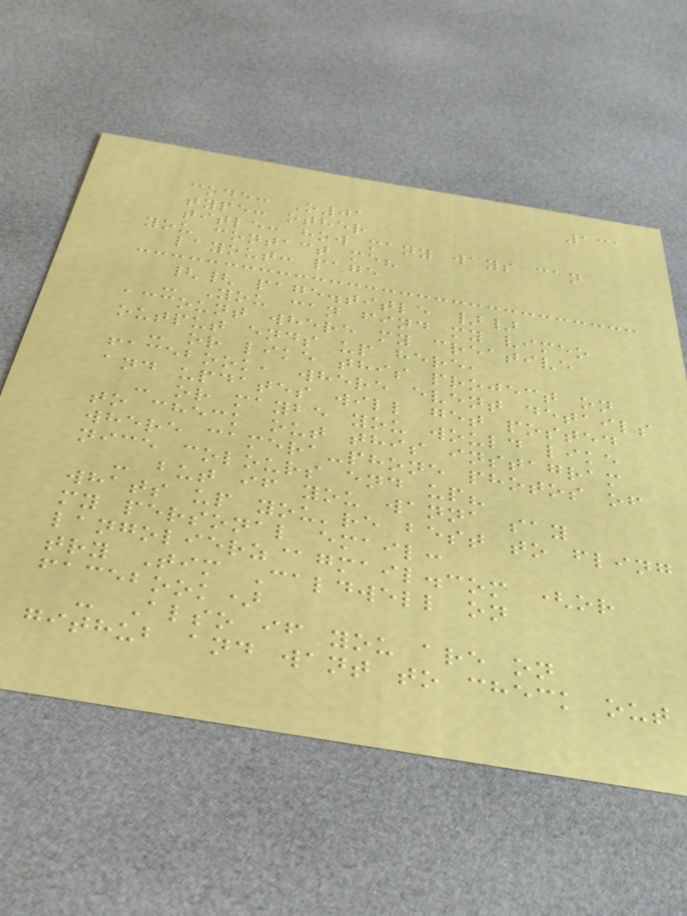131
code: O01
type: other
title: how many ways can
you contact me?
layout: page
{{ page.title }}
- You can find my vimeo
account where my creative
output ends up here,
- or like this project on
facebook, where event details
and updates will get posted
- or maybe you would like
to check out this instagram
where camera-phone photos of
nice colours end up?
- but if you wanna say
whats up you're best to fling
my personal email:
langolierz@gmail.com (or
try Tim Caldwell on
facebook)
- Also if you are on
github and want to check out
